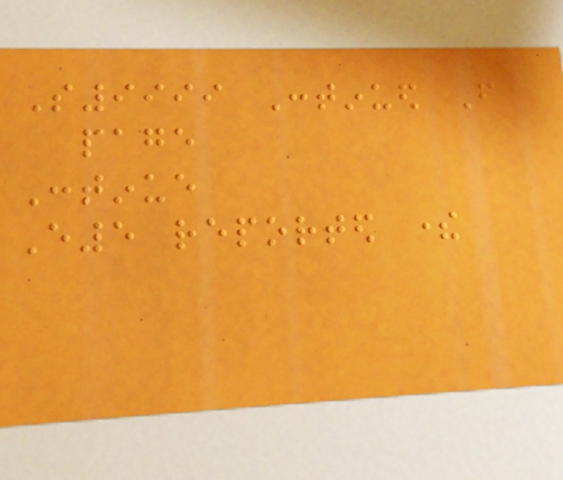S9999 Continued From
page
Continue
E5 reported there
